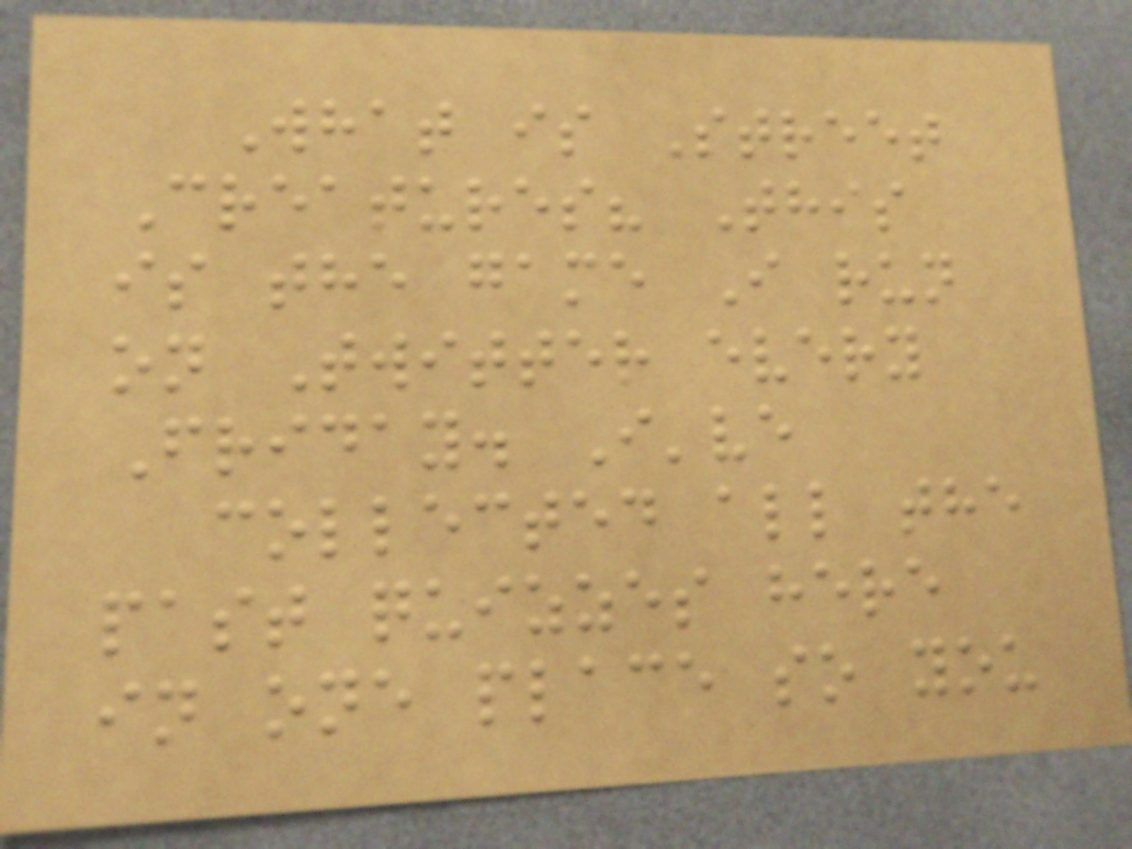What is Street
Creatures? This
is the game I run
on Twitter every
Friday. I've
collected all the
past quizzes here
in one place so you
